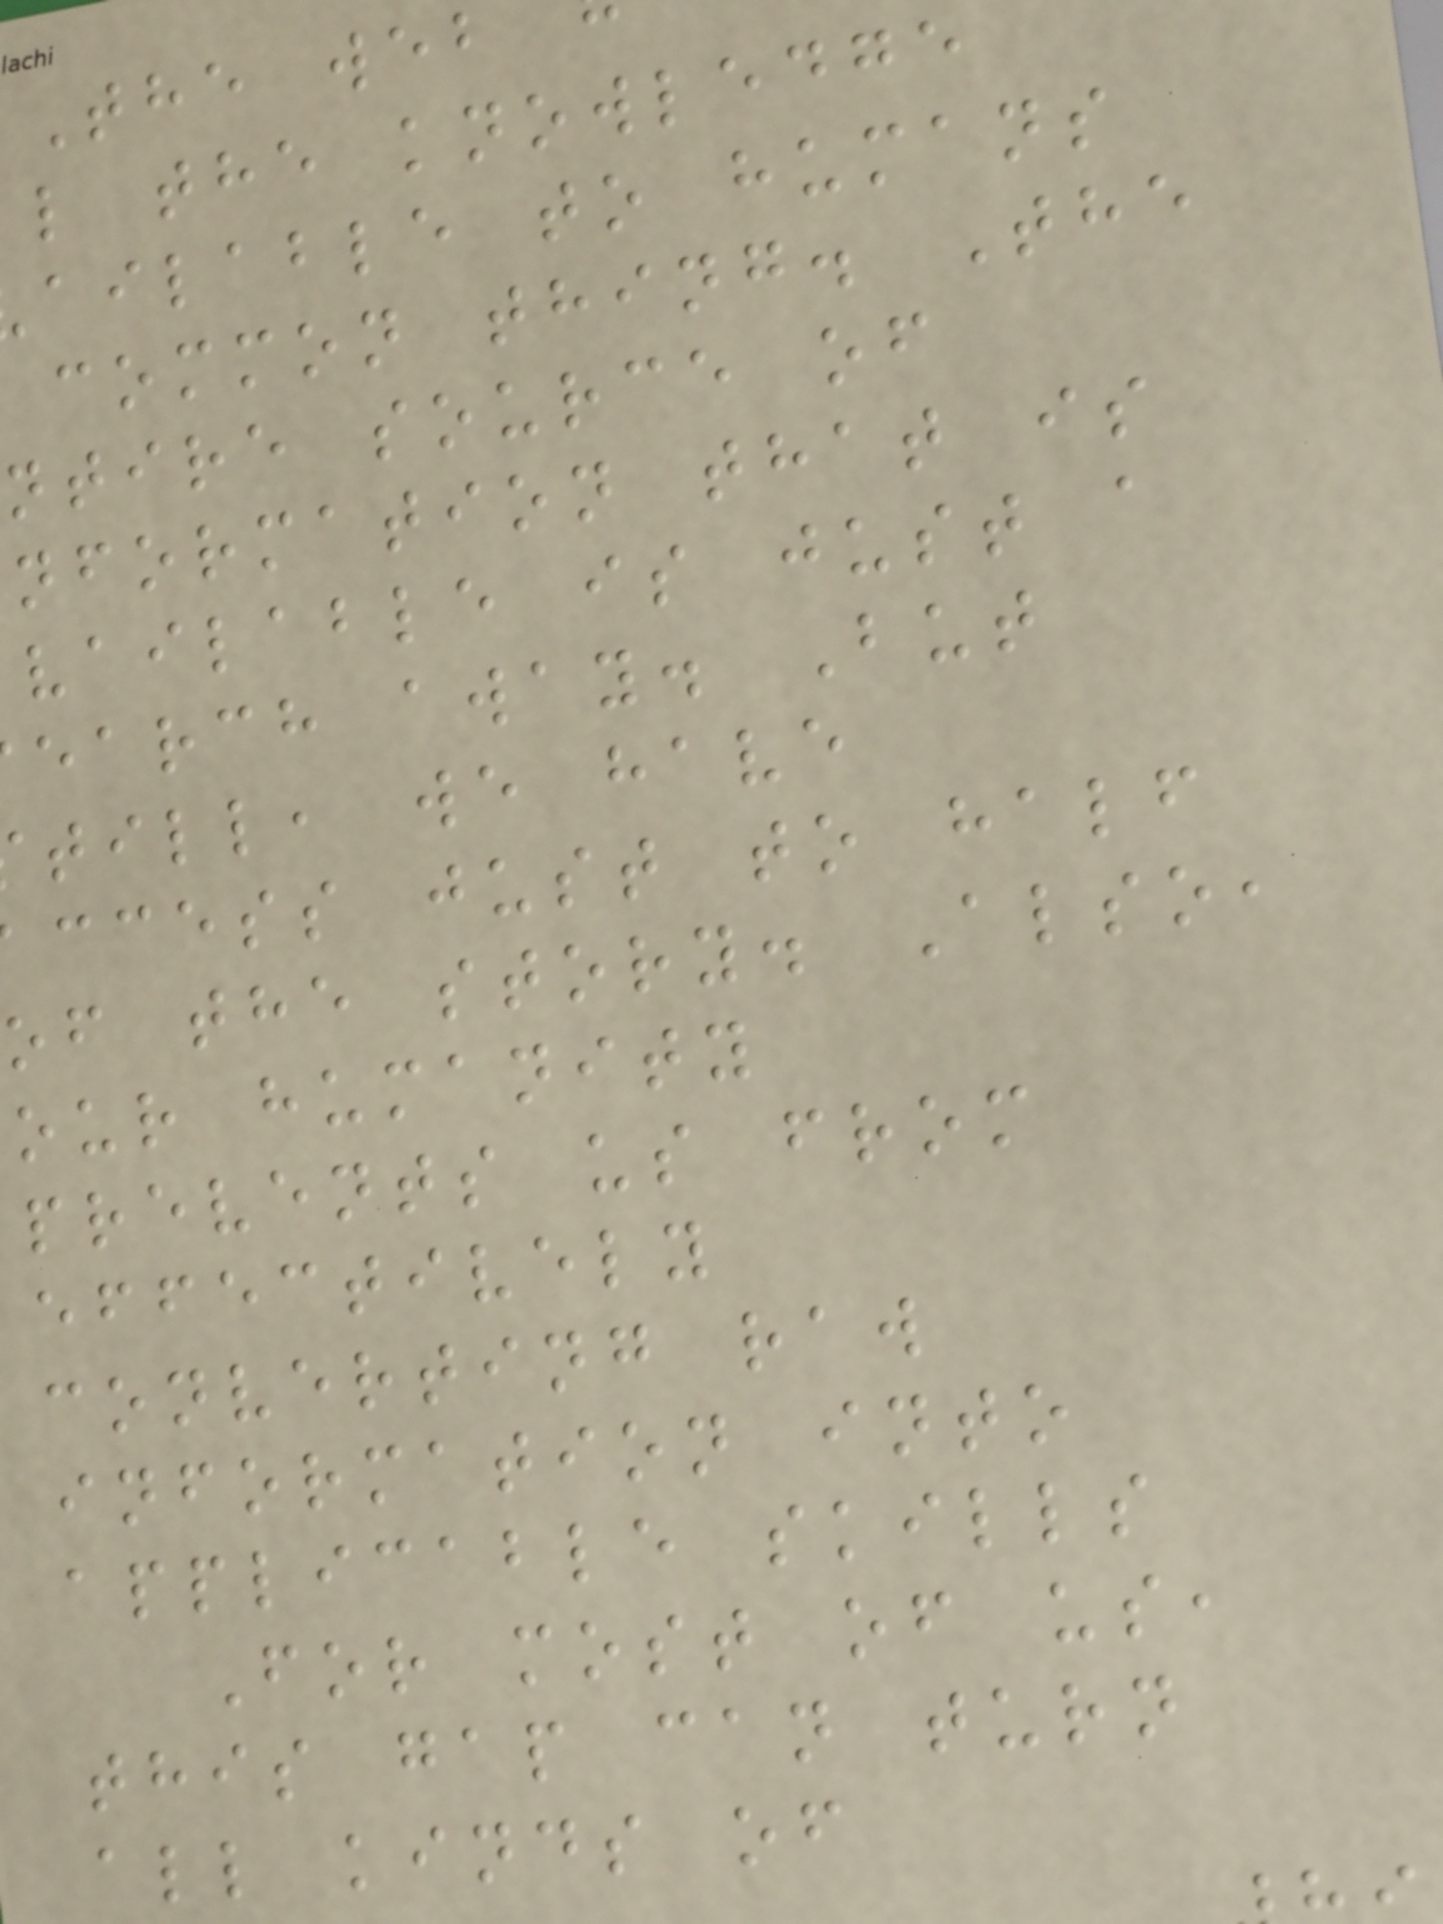The web
l the knowledge
ailable to humans
common thing. The
ntire source of
nformation that is
vailable is just a
earch away. But
till, we have
ccess just to half
of the story. Also,
our humanity
prevents us from
effectively
converting raw
information into
applicable skills
For most of us,
this gap can turn
all kinds of
